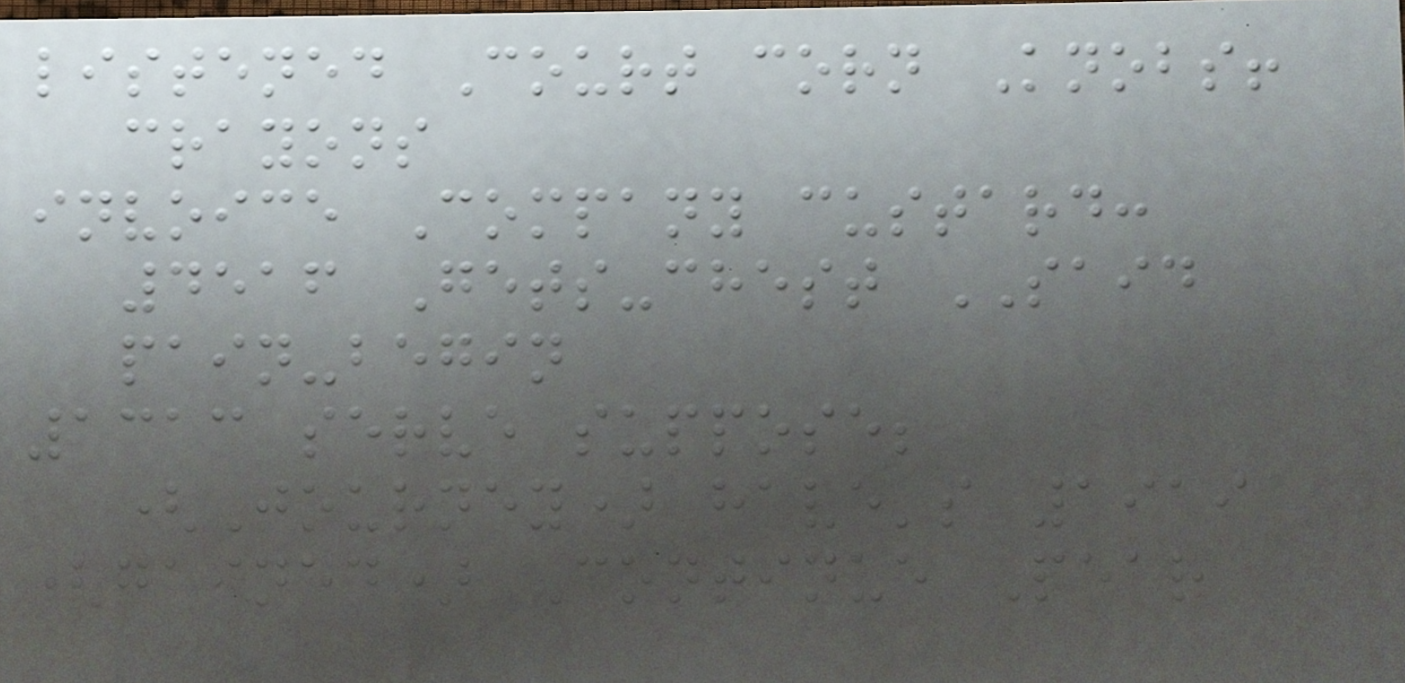listened Court corn Knobs!
crayons
invoice Company custard:
4516 Gets-chest SAID
pain-begin
1313 serve suppose;
(Journey) have's 1919
(gained) Continue Pear
